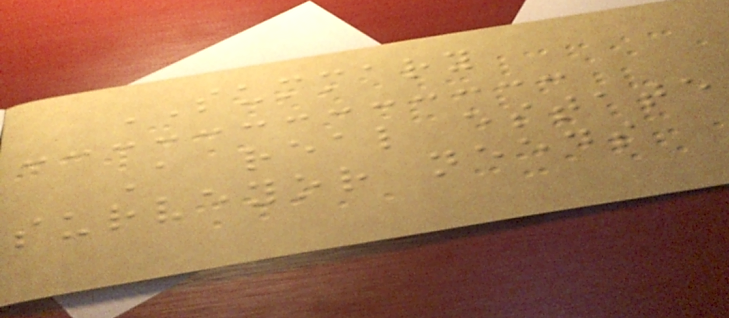SUMMARY
A real estate
surveyor needs
